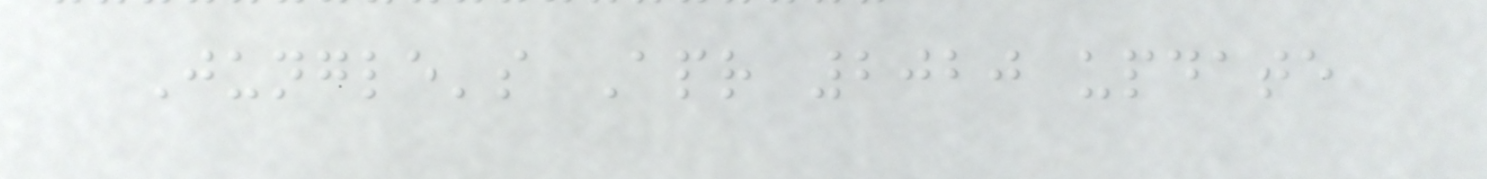Jungle's Apr 2020 update
